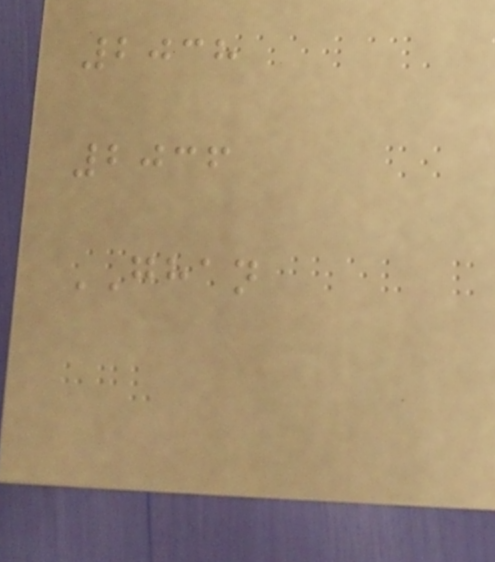2038
2036
GHAN
